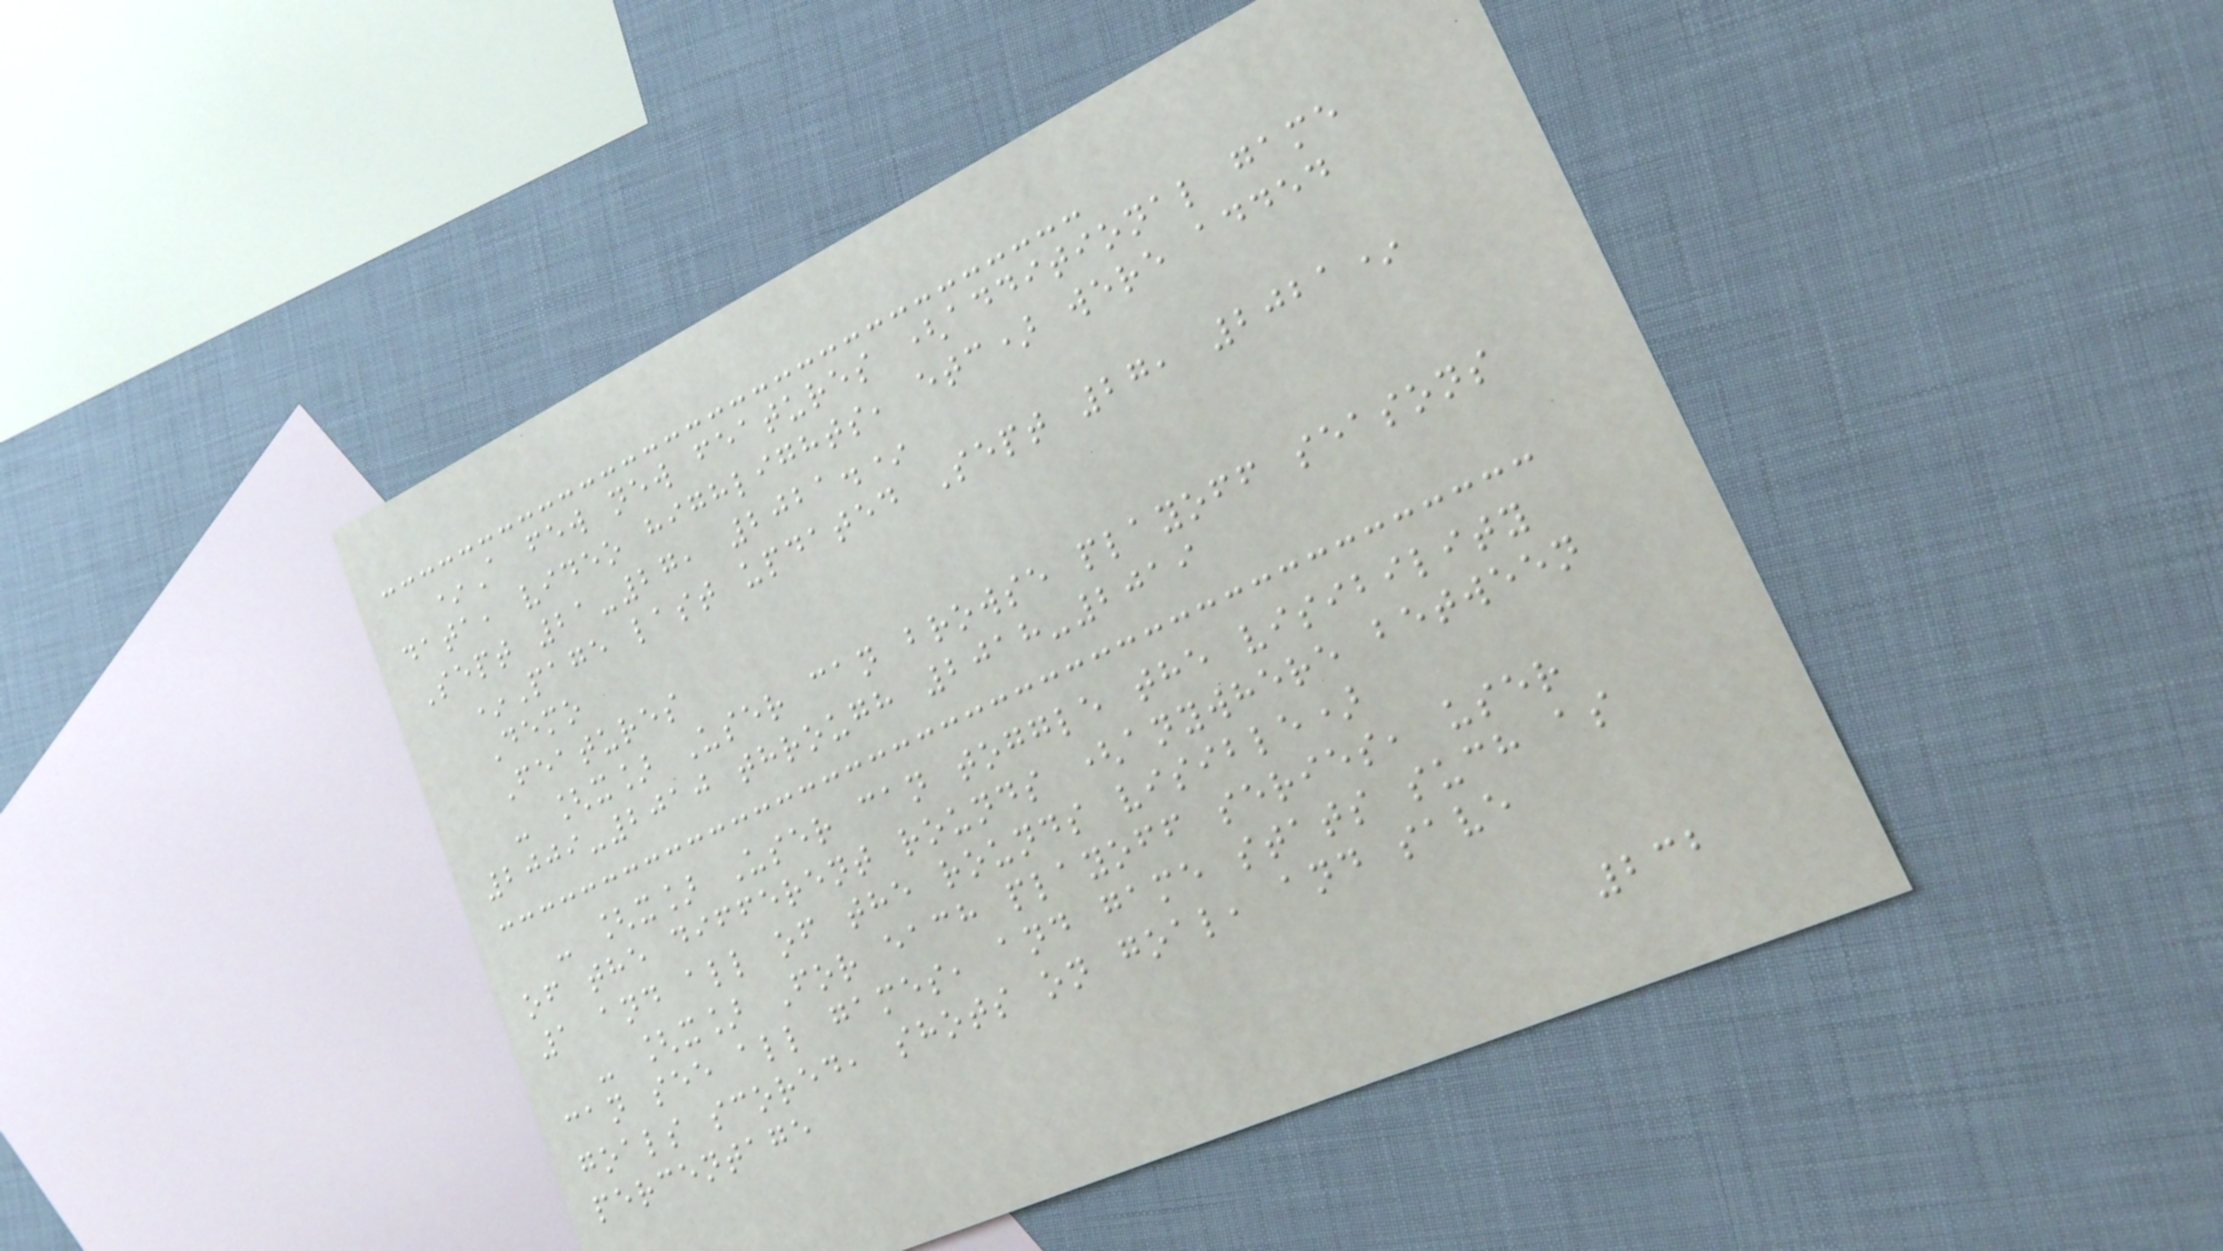*A few new features (additional game
data, video highlights, etc) were added
Sept 21-27, 2021.*
*Page last updated Sept 27, 2021*
Demo
Features
- [x] User can browse playoff seasons
2009-2010 through 2018-2019
- [x] User can toggle the visibility
of the different rounds (anywhere between
1 and all of the rounds visible)
- [x] For each playoff series, user
can see all games, and game stats such as
goals scored, shots on goal, and save
percentage
232
